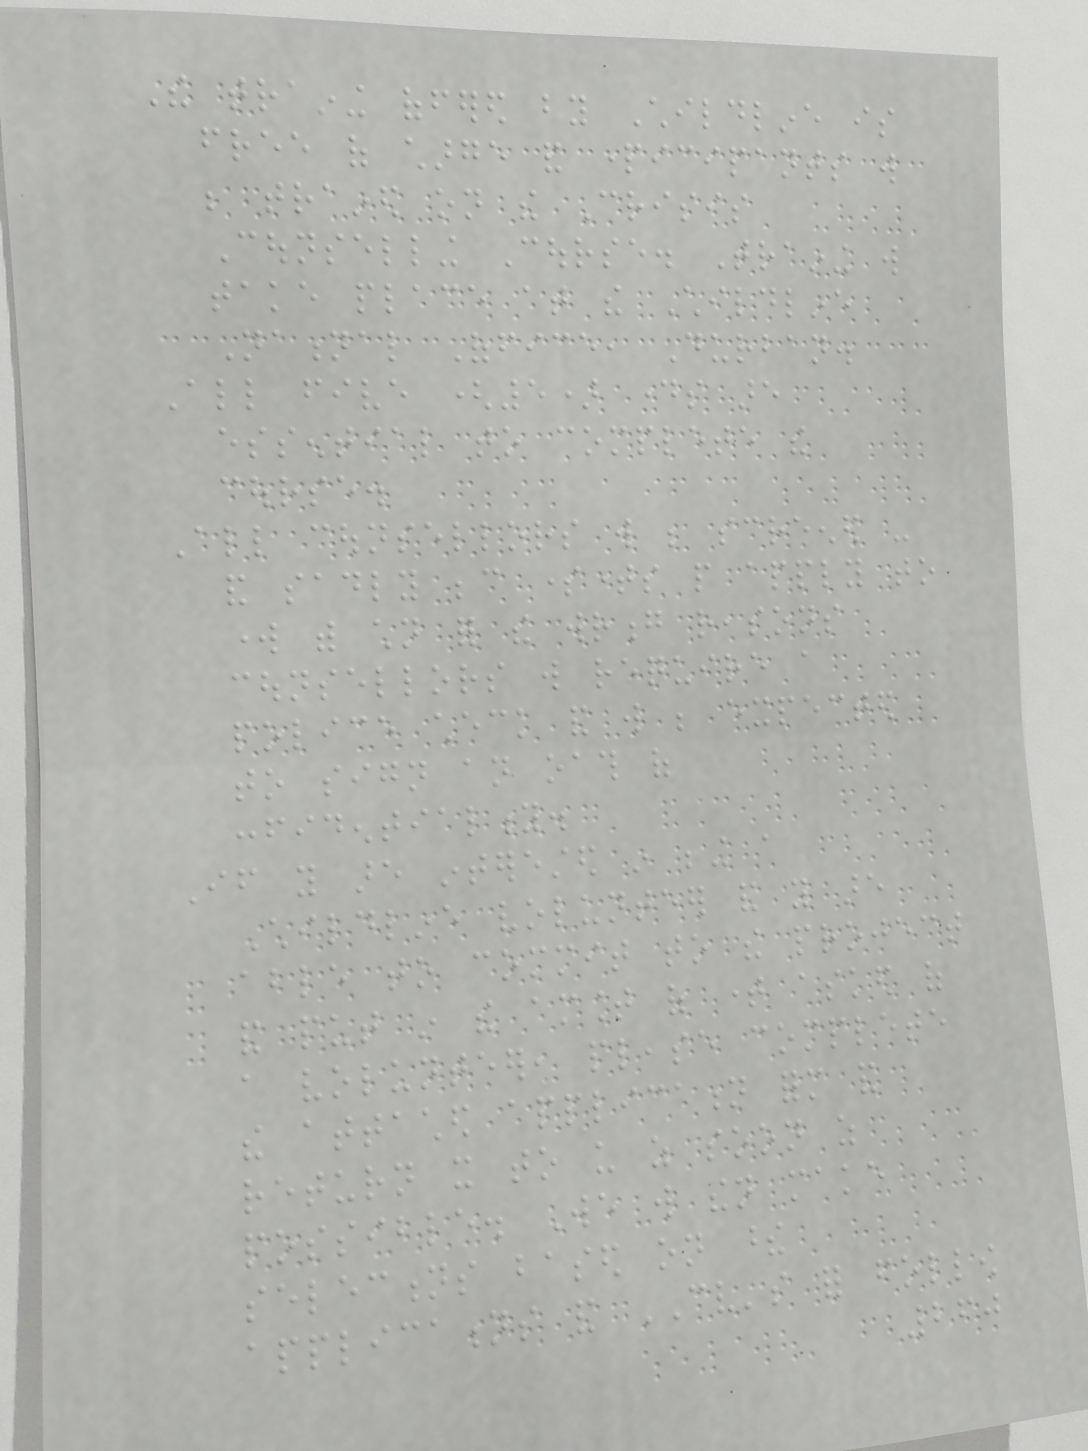The training offered by Childline is
free of charge and participants will
be trained on the Crisis
Counselling Course. Training will
take place at the Childline
National Office, Durban.
All five (5) days are
essential to complete the
course.
All counsellors will be screened -
and sadly because sometimes people apply to
work with children for the wrong reasons
counsellors will require a
police check and will be expected
to sign an oath of
confidentiality.
If you are interested in being a
Childline volunteer and you are
able to commit to the project
and put in the amount of time asked of
a volunteer, please complete
the attached application form and
return it to us as soon as
possible. We will then make
selections based on these
applications and CV's for follow
260
